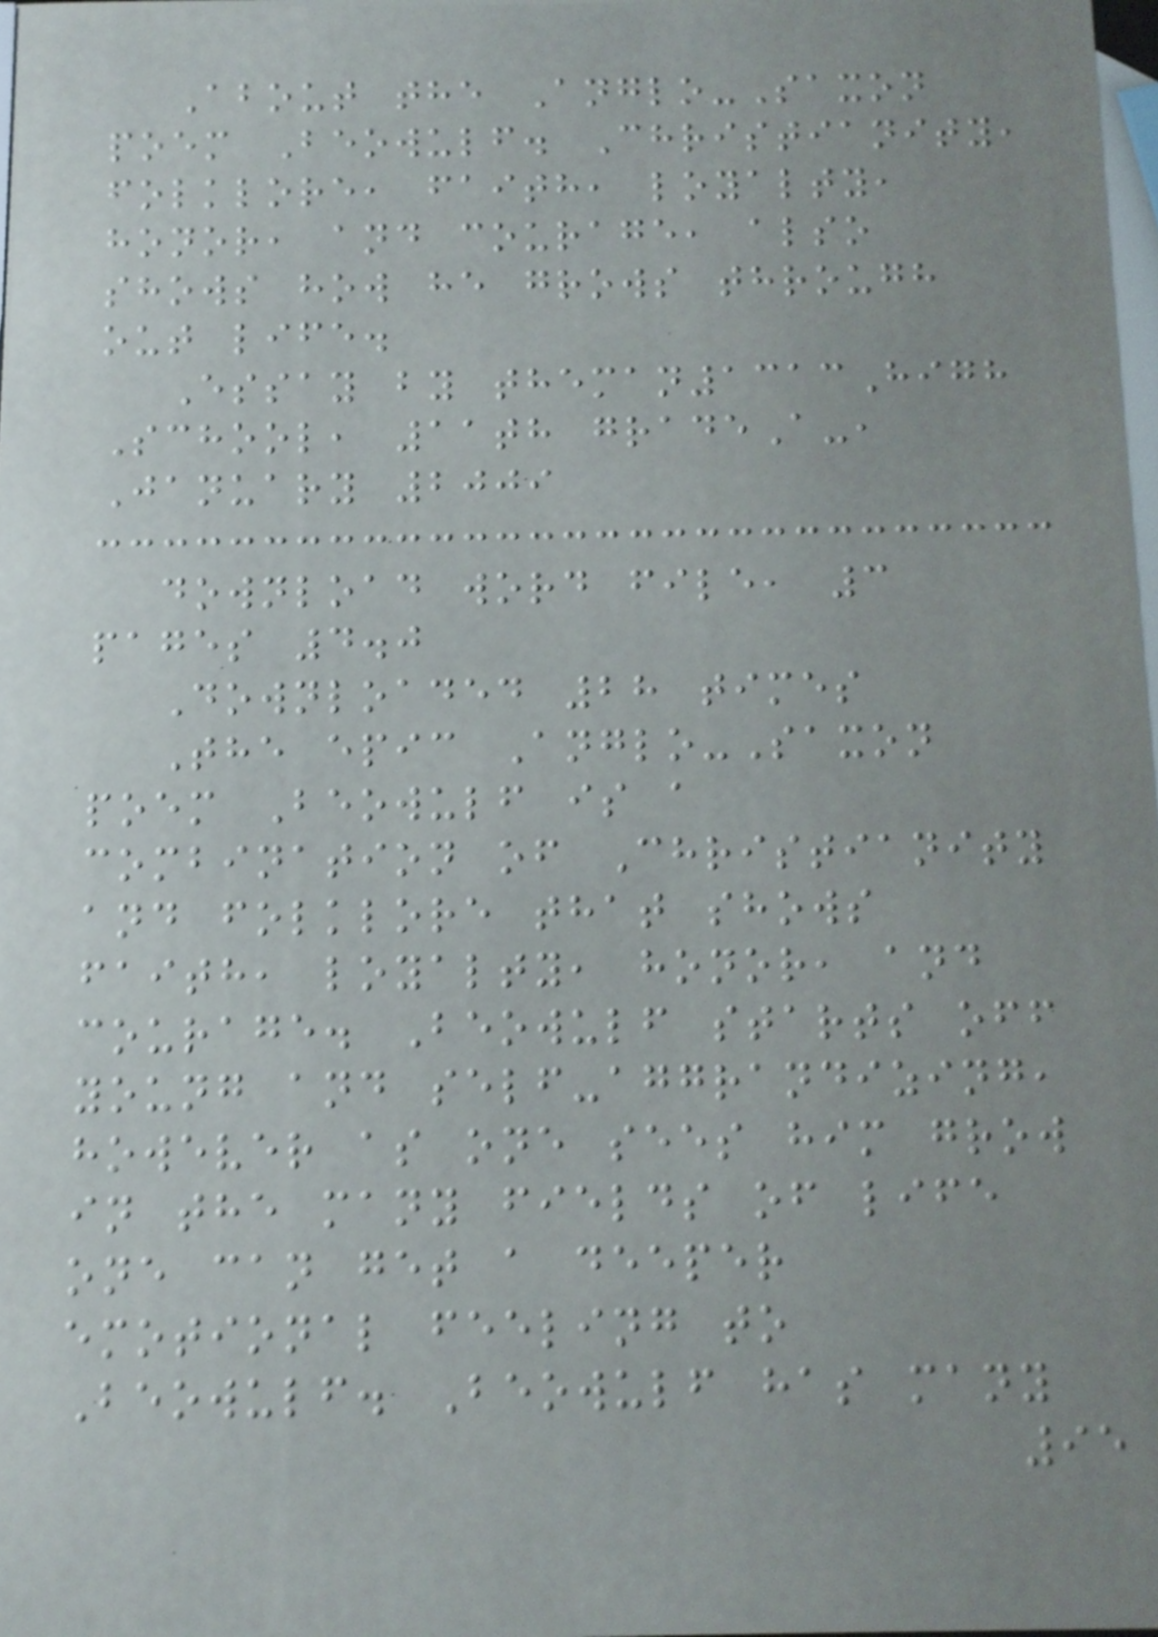About the Anglo-Saxon
poem Beowulf. Christianity,
folklore, faith, loyalty,
honor, and courage, also
shows how he grows through
out life.
Essay by theman1313High
School, 11th gradeA-,
January 2009
download word file, 3
pages 4.0
Downloaded 28 times
The epic Anglo-Saxon
poem Beowulf is a
combination of Christianity
and folklore that shows
faith, loyalty, honor, and
courage. Beowulf starts off
young and self-aggrandizing,
however as one sees him grow
in the many fields of life
one can get a deeper
emotional feeling to
Beowulf. Beowulf has many
95
